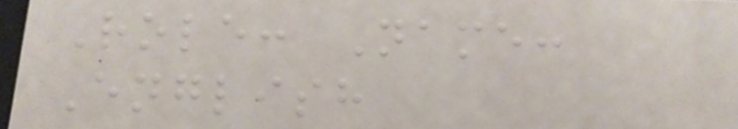Role: Name:
English
